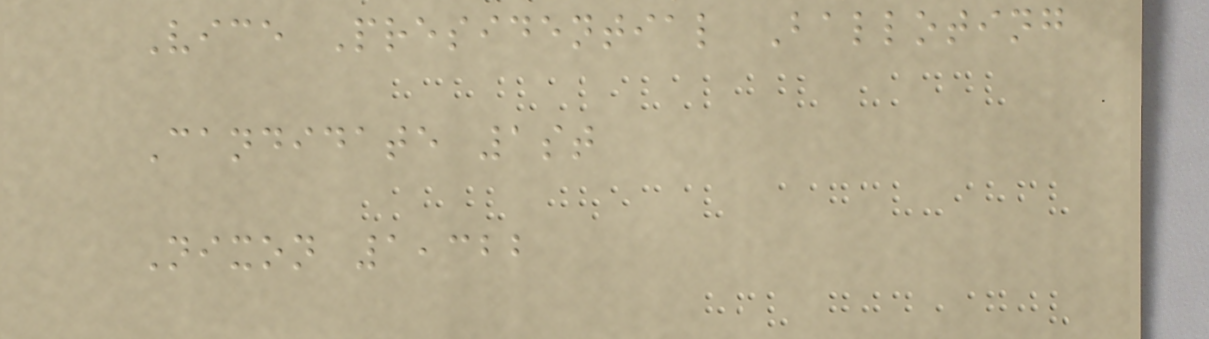Vice Presidential Balloting
Candidate 1st
Nixon 1,322
